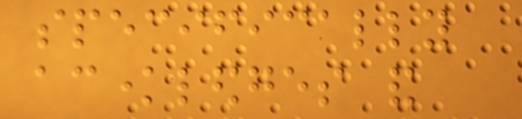specifically
acknowledges and
